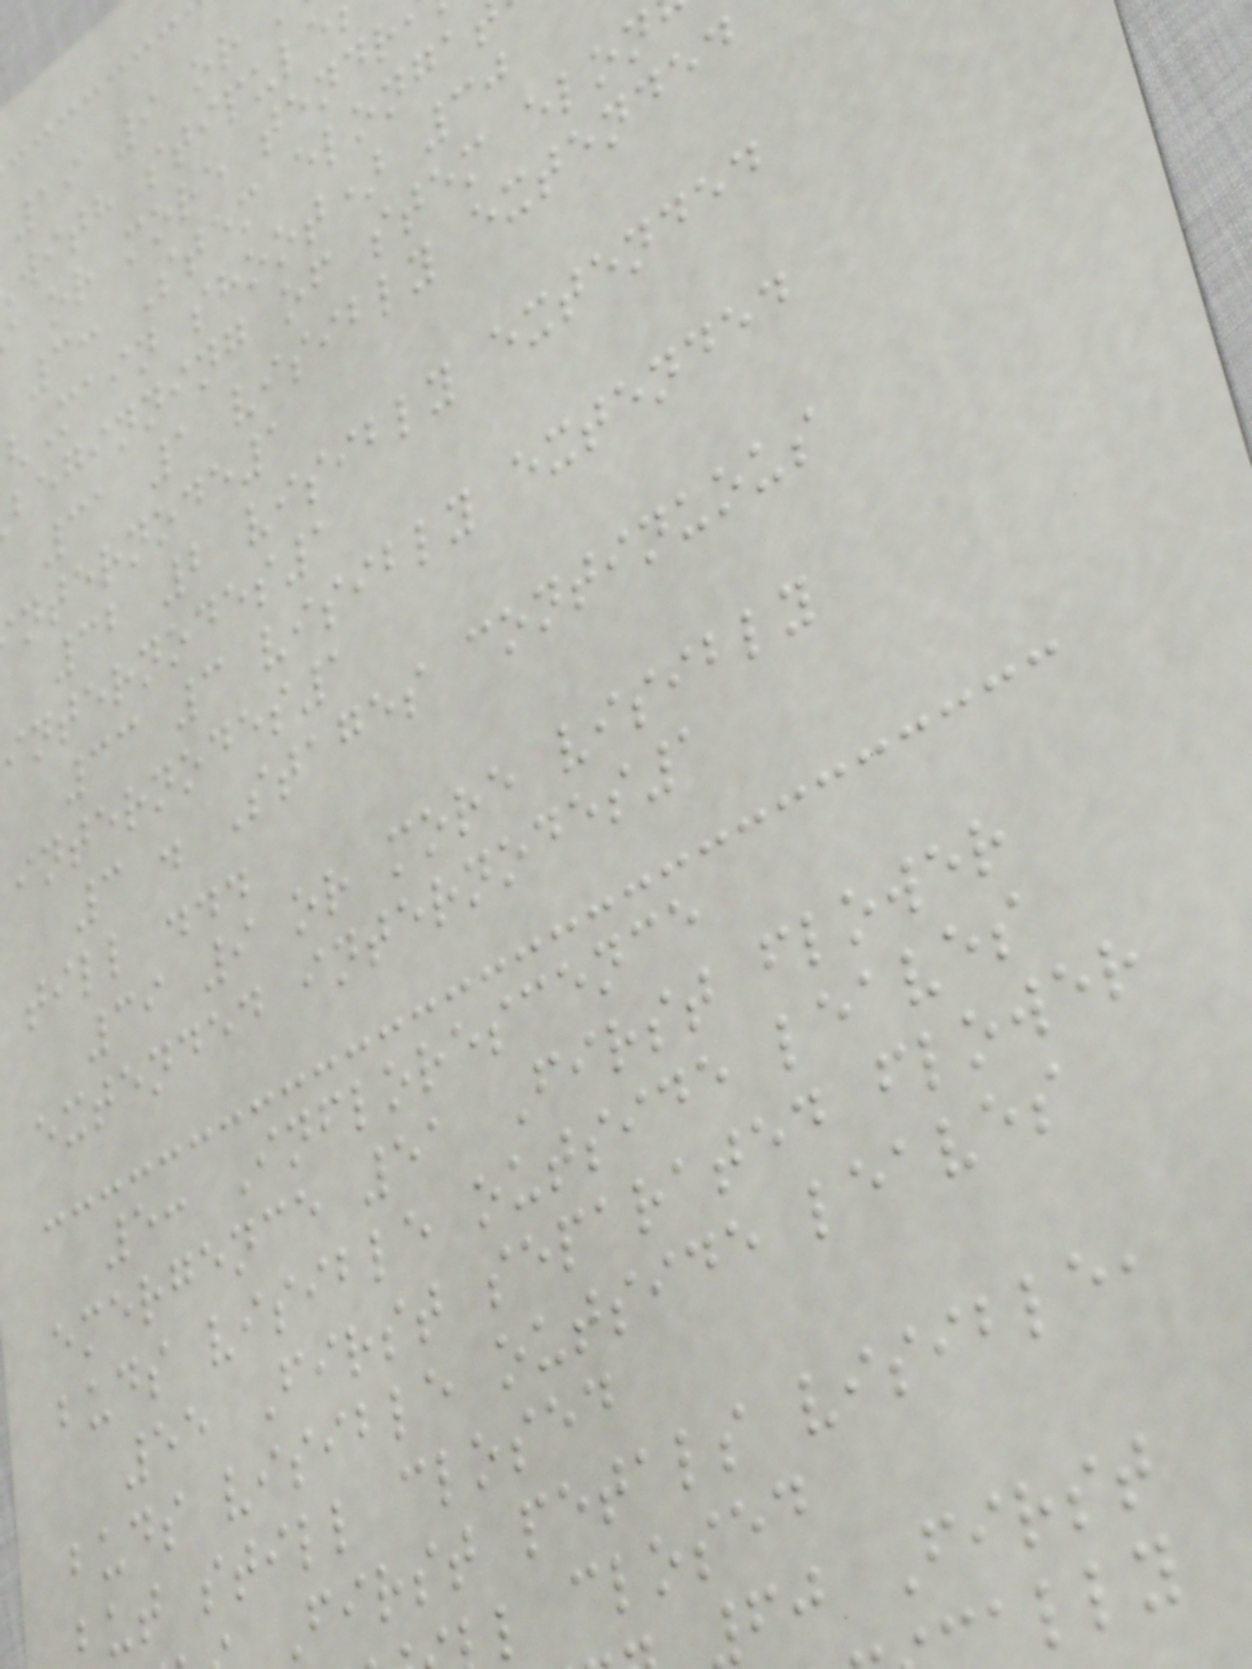19 9 or
with stipule
or more tendr
3: Stem elonga
Main shoot) 30
beginning of stem elon
31 1 visibly extended
nternode1
32 2 visibly extended
internodes1
33 3 visibly extended
internodes1
3 . Stages continuous
till ...
39 9 or more visibly
extended internodes1
5: Inflorescence
emergence 51 First flower
buds visible outside leaves
55 First separated flower
buds visible outside leaves
ut still closed
First petals visible,
l closed
fj First
